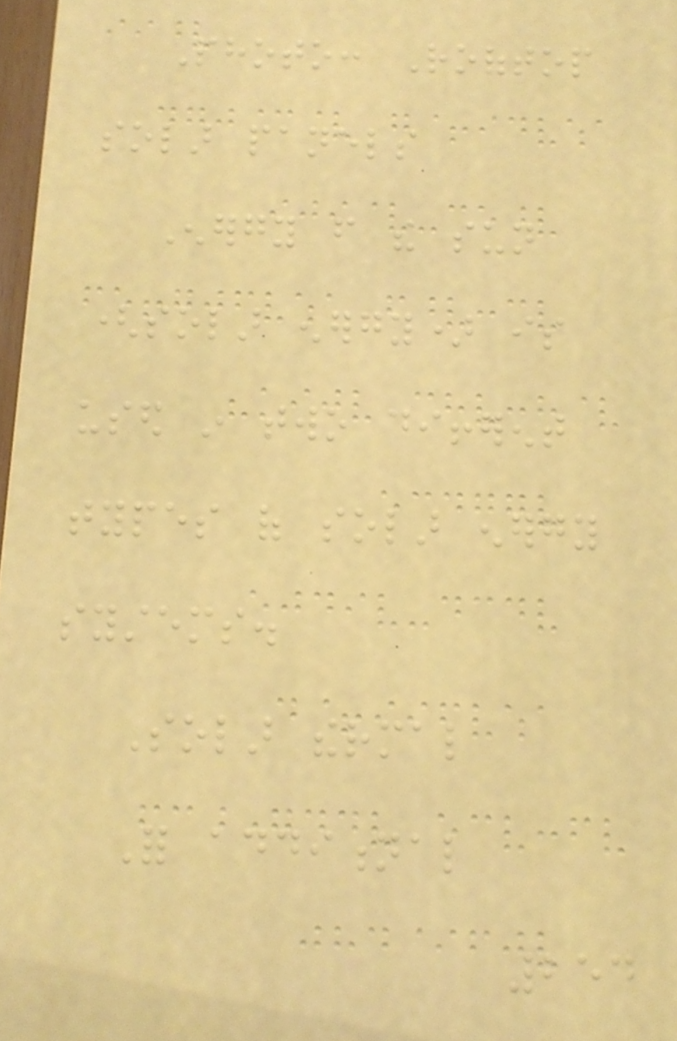Photo: Rooftop
solar panels
Energy from the sun
(solar energy) is
used in two different
types of solar energy
systems.
Solar thermal
For additional
254
